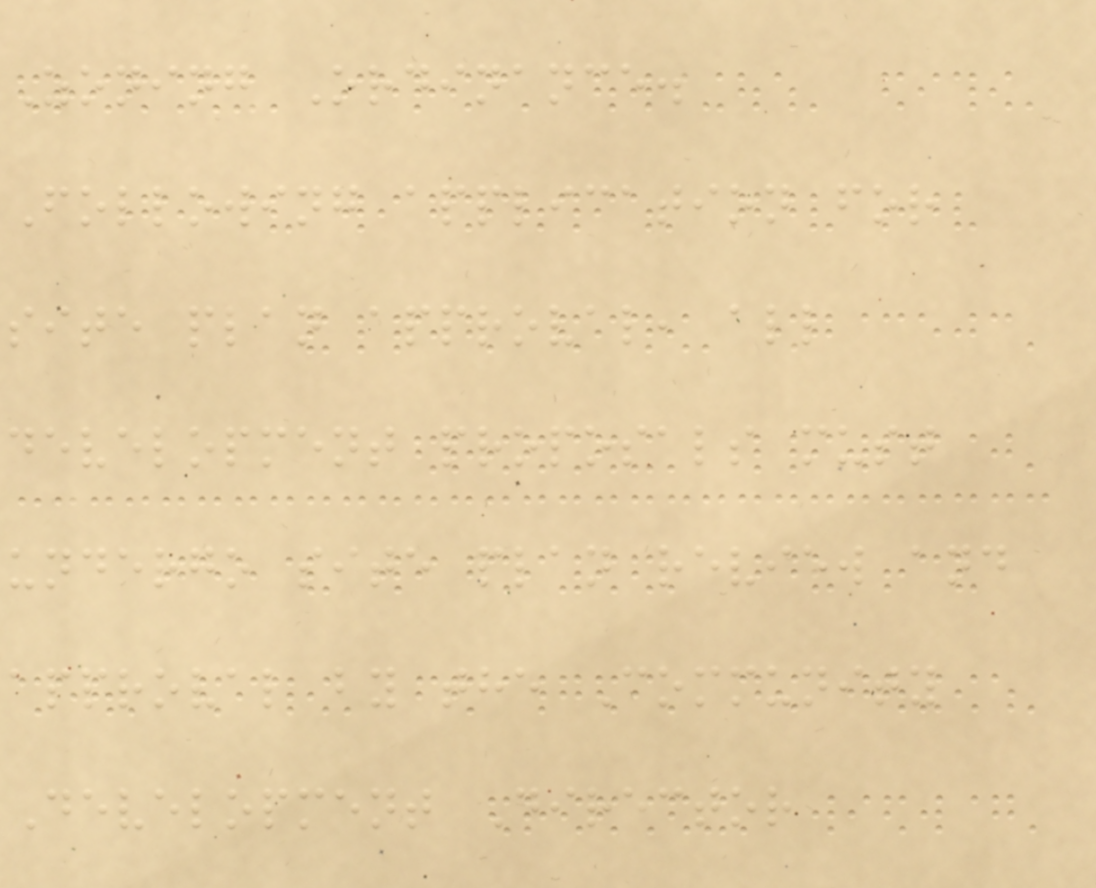Zoning Ordinance.
Following application for
site plan approval, all
development proposals must
undergo site plan review and
approval by the Community
Development Director
